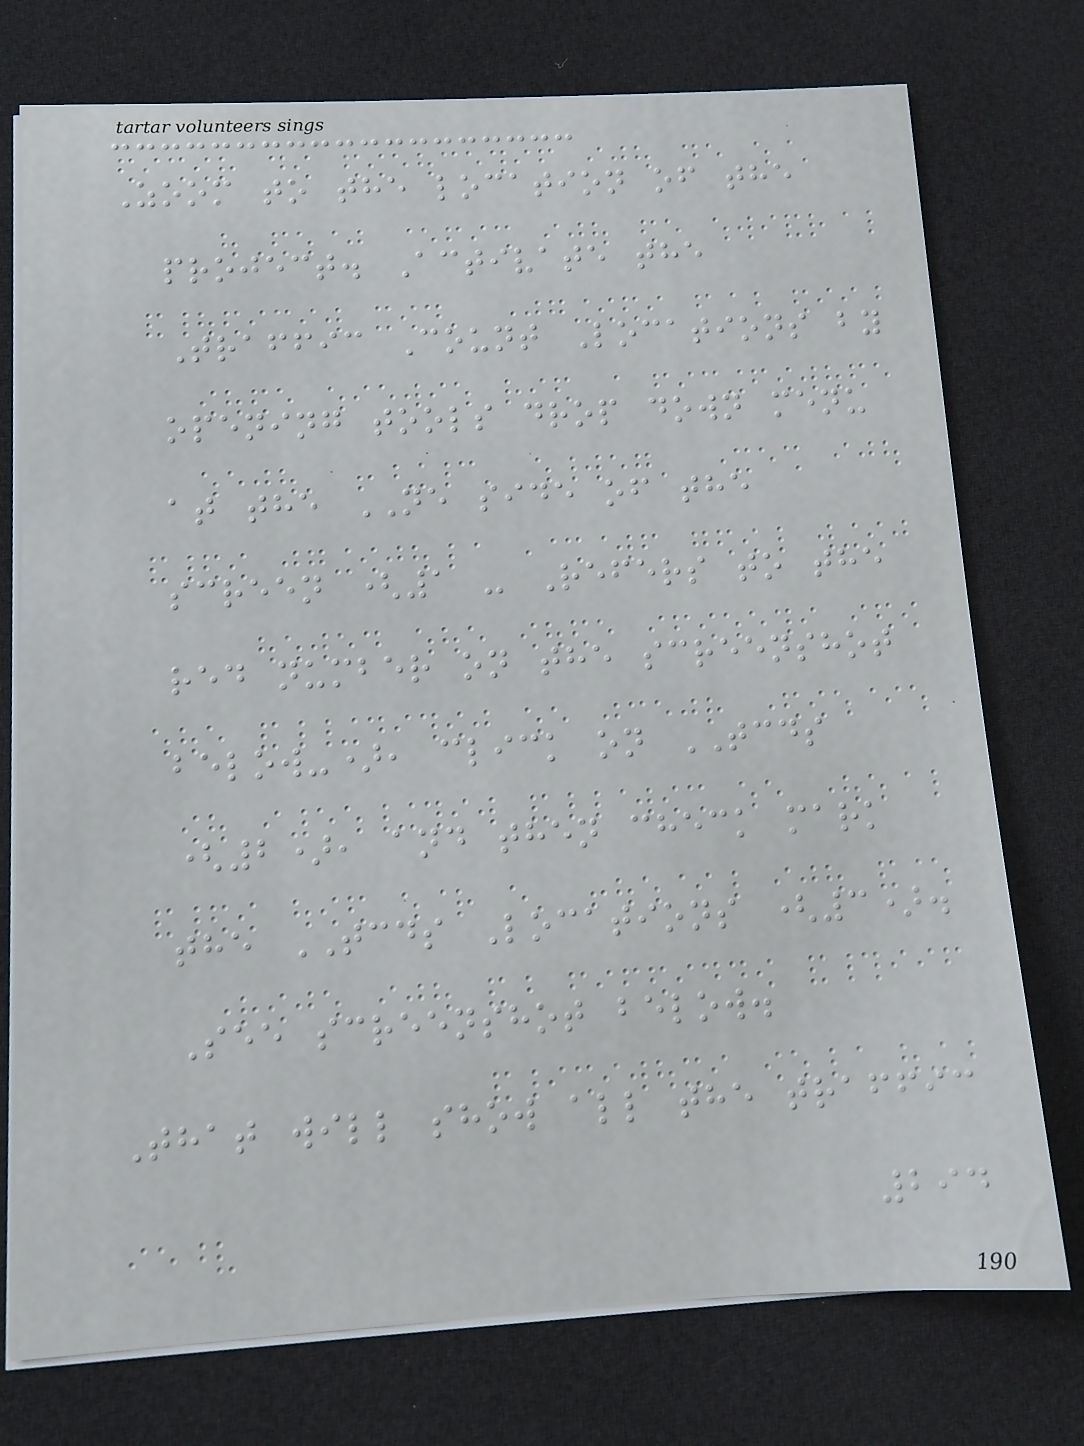Zoom to the location of the
project. Activate the
Traffic Count Locations by
opening tools drop down menu
at the NE side of the
screen (1 - Refers to the
red number on the screenshot
below-), click on TCDS
(2), and then check mark
the TCDS Locations (3).
See screenshot below.
That will show all the traffic
294
